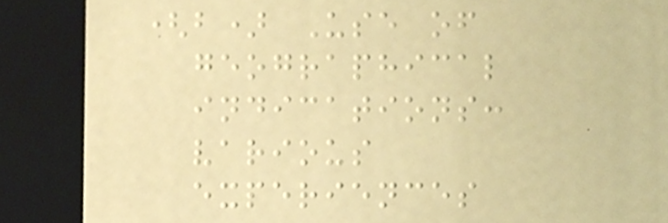(b) Use of
geographical
indications:
various
experiences
